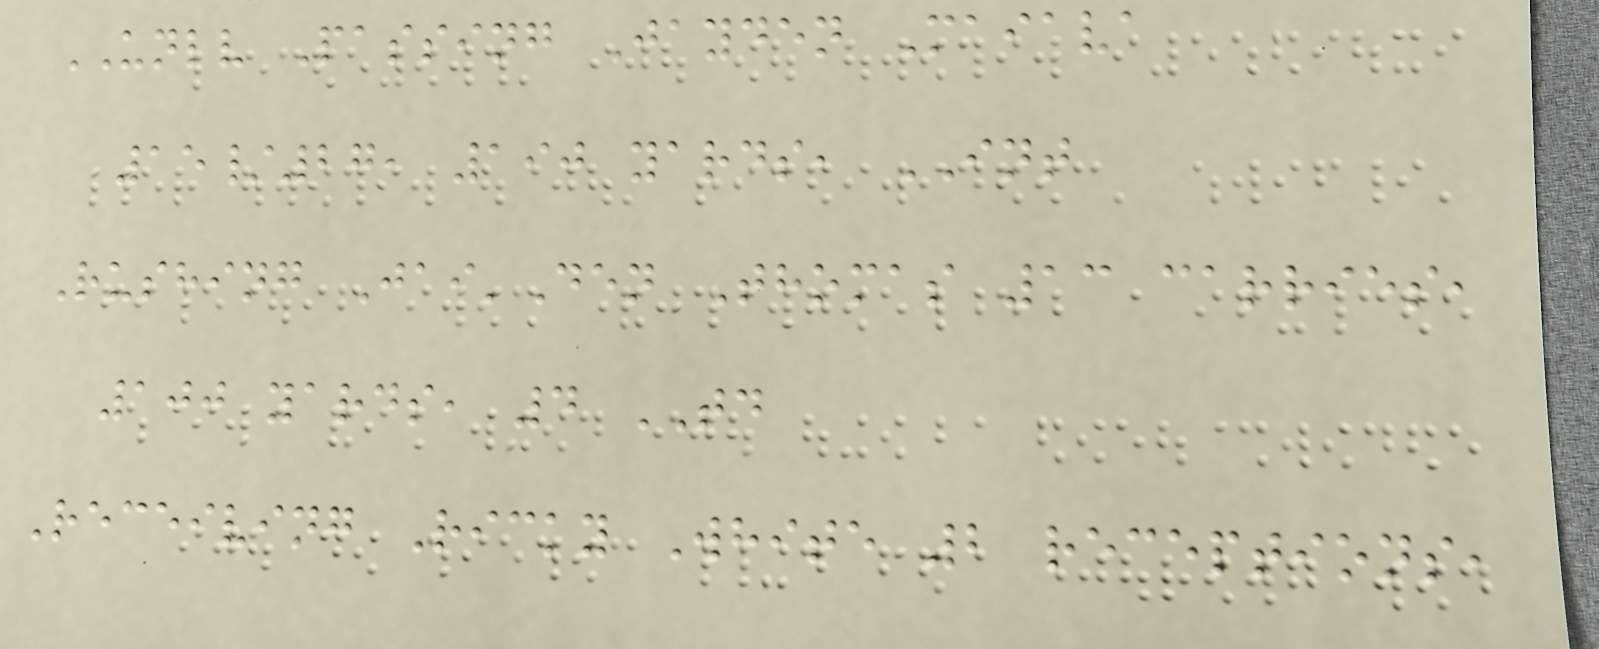UNLV Passing Jayden Maiava
15/27, 190 yards, INT
Rushing Jai'Den Thomas 13 carries,
100 yards, 4 TD
Receiving Ricky White 2 receptions,
